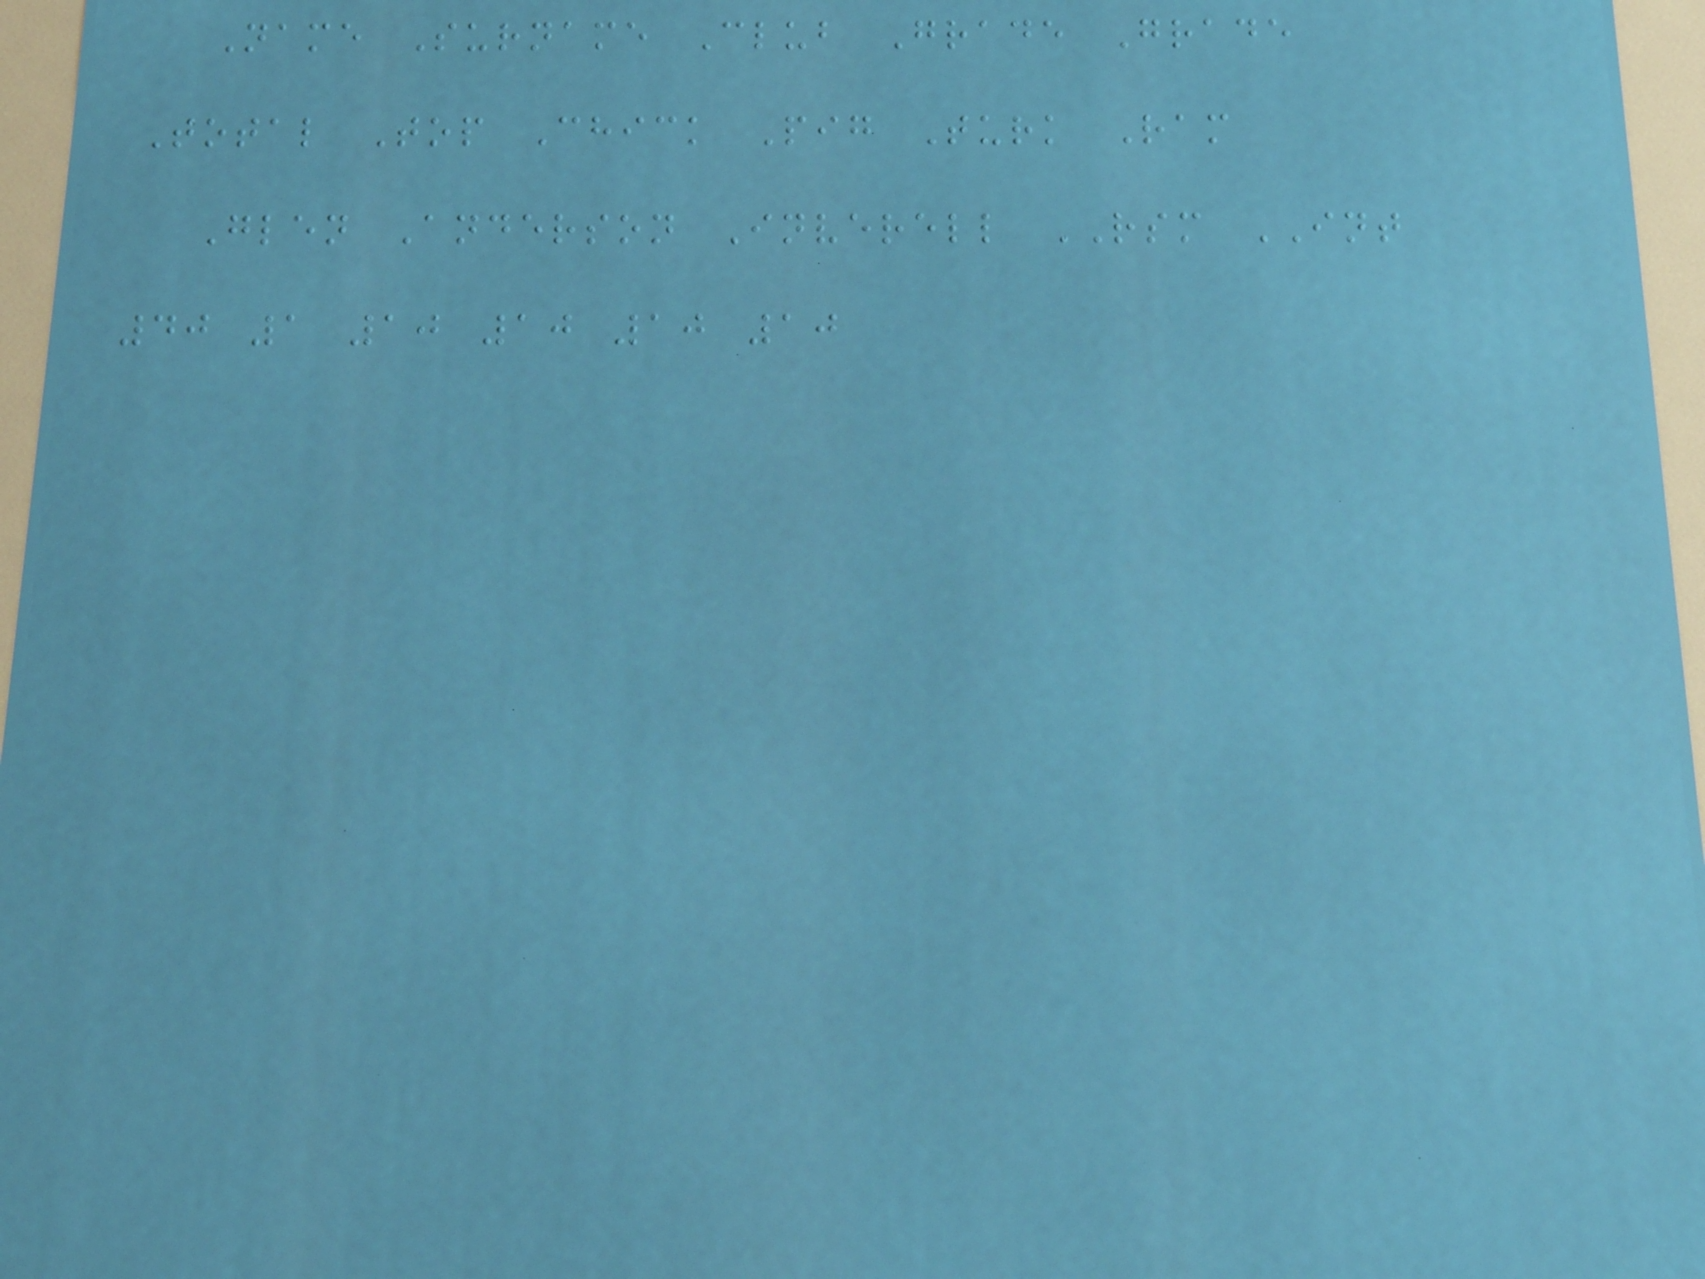Name Surname Club Grade Grade
Total Top Chick Pig Turk Ram
Glen Anderson Inverell RSM INT
40 1 10 10 10 10
